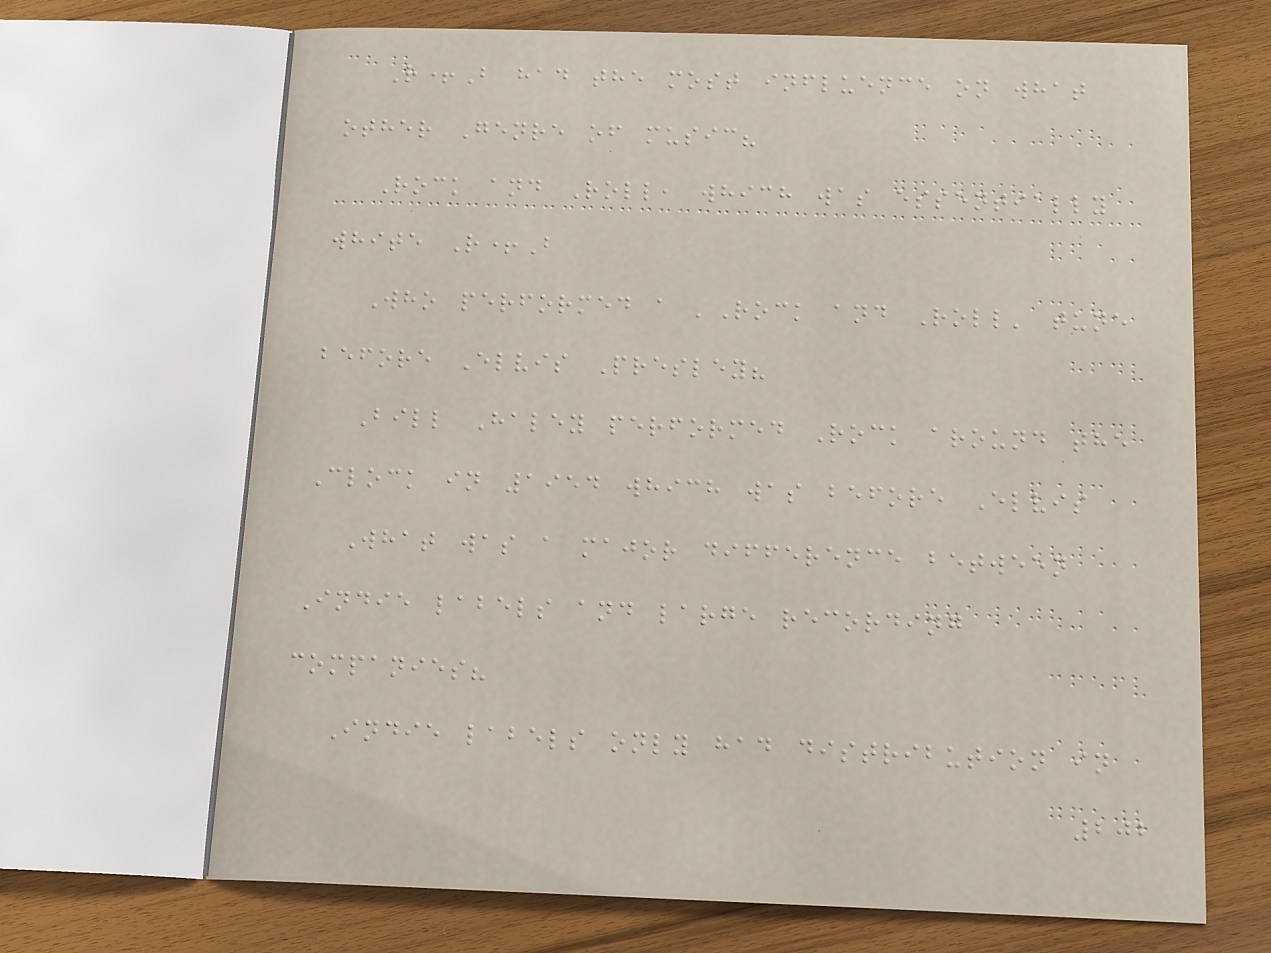R+B had the most influence on what
other Genre of music?
Rock and Roll, which was essentially
white R+B
Who performed a 'Rock and Roll' tune
before Elvis Presley?
Bill Haley performed Rock around the
Clock in 1954 which was before Elvis
What was a major difference between
Indie labels and large recording
companies?
Indie labels only had distribution in
202
